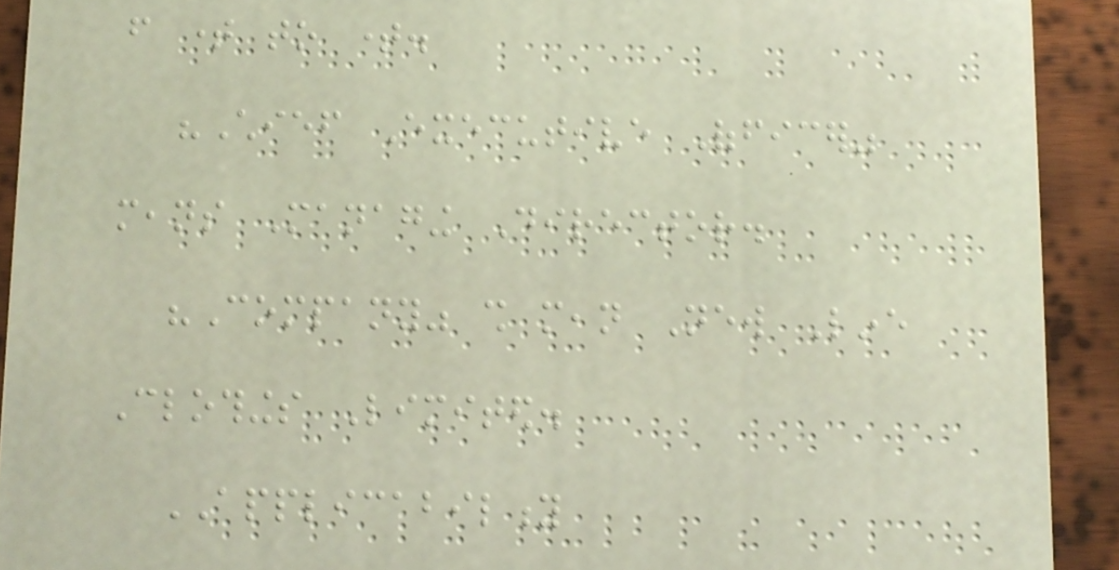from time to time.
"Chief Executive Officer"
means Managing Director.
"Company" shall mean New Line
Clothings Limited.
APPLICABILITY
